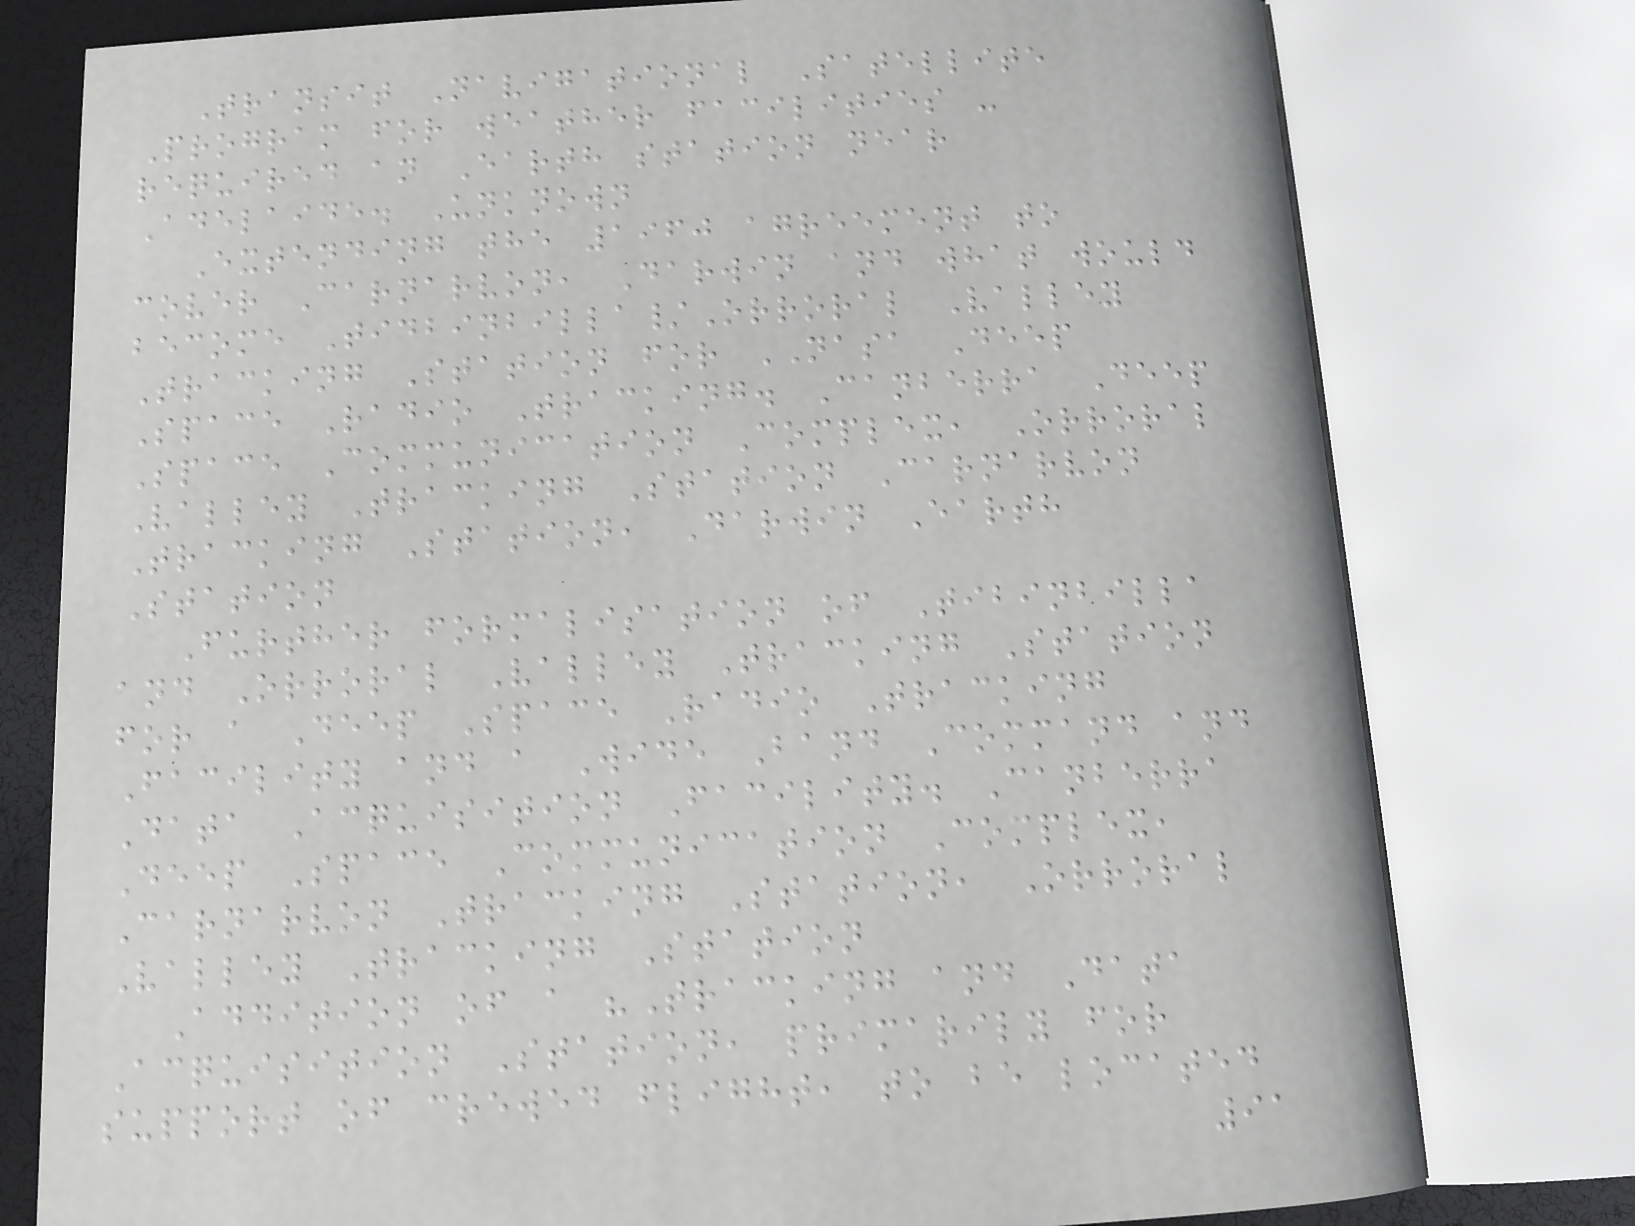Transit Navigational Satellite
Program for weather facilities -
required an Earth station near
Adelaide. Unknown
Extending the 1960 agreement to
cover Carnarvon, Darwin and what would
become Tidbinbilla/Orroral Valley
Tracking Station for NASA Deep
Space Radio Tracking. Canberra Deep
Space Communication Complex, Orroral
Valley Tracking Station Carnarvon
Tracking Station, Darwin Earth
Station
Further formalisation of Tibinbilla
and Orroral Valley Tracking Station
for a Deep Space Radio Tracking
Facility and a Wide Band Command and
Data Acquisition Facility. Canberra
Deep Space Communication Complex,
Carnarvon Tracking Station, Orroral
Valley Tracking Station
Addition of a "Tracking and Data
Acquisition Station, primarily for
support of crewed flight, to be located
91
